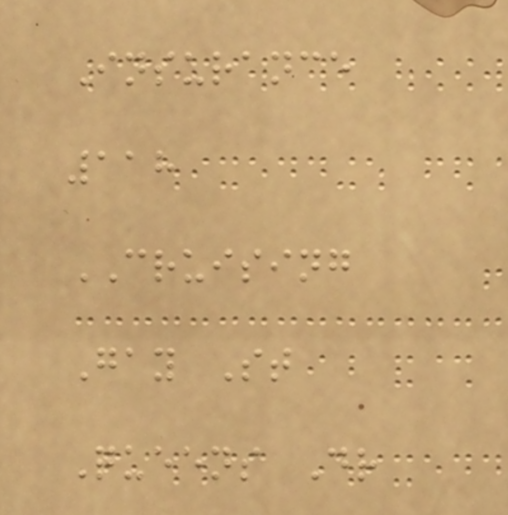Insurance
118
CRUISING
Gay St
Queens Dr
